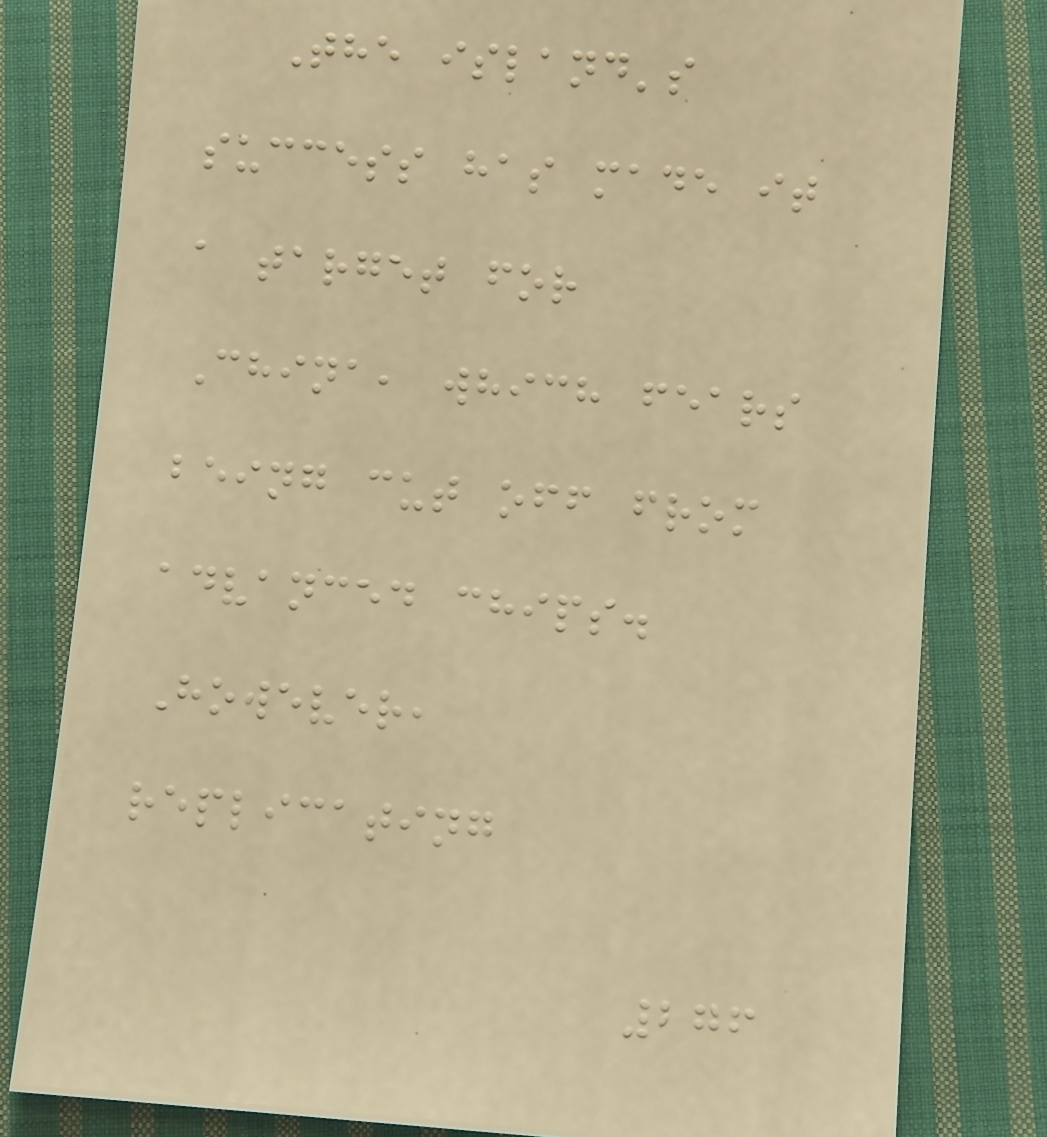The island's
success has made it
a target for
China, which fears
being cut off from
advanced chips.
However,
replicating
276
